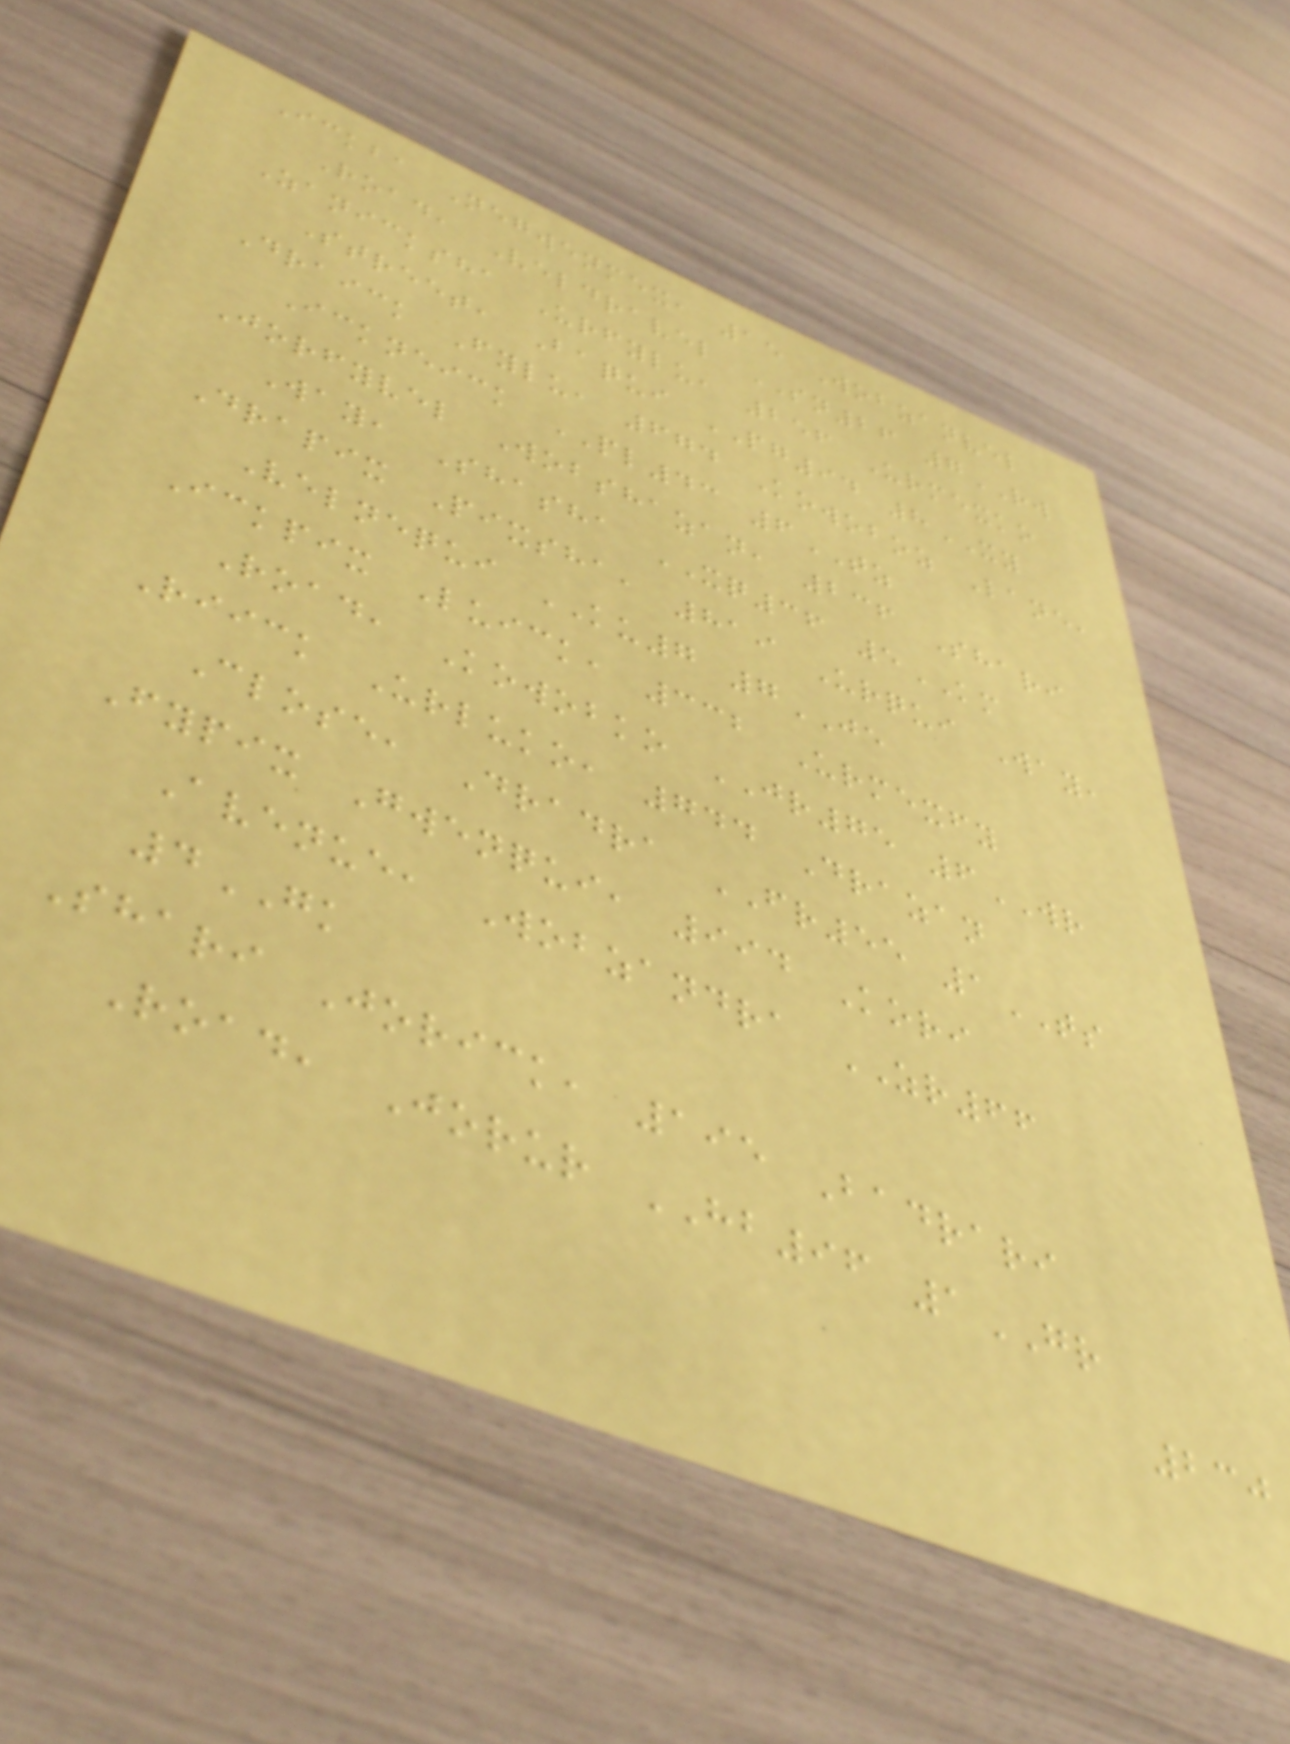Ickba Negwenmex, 15 Wobzanvel
Road, Veldravel SN26 7RW
Zanicksha Urfylu, 256 Urmexko
Street, Baqui PG94 8XY
Draick Fylu, 674 Kowoboz Lane,
Ickneick PL43 6TZ
Jorfyvel Wobshazan, 236 Shari
Way, Shasha XQ36 5KM
Drapix Pixsha, 819 Urqui Way,
Velnequi KU7 7JE
Ickpix Luick, 332 Urmexfy
Road, Kowobko JR75 6WR
Riick Urluko, 744 Drazan
Close, Dradra FR55 1TS
Fypix Gwenqui, 994 Kori
Avenue, Wobzandra ZR66
4GK
Shari Jorick, 195 Badrari
Road, Jorur HB96 1GR
230
